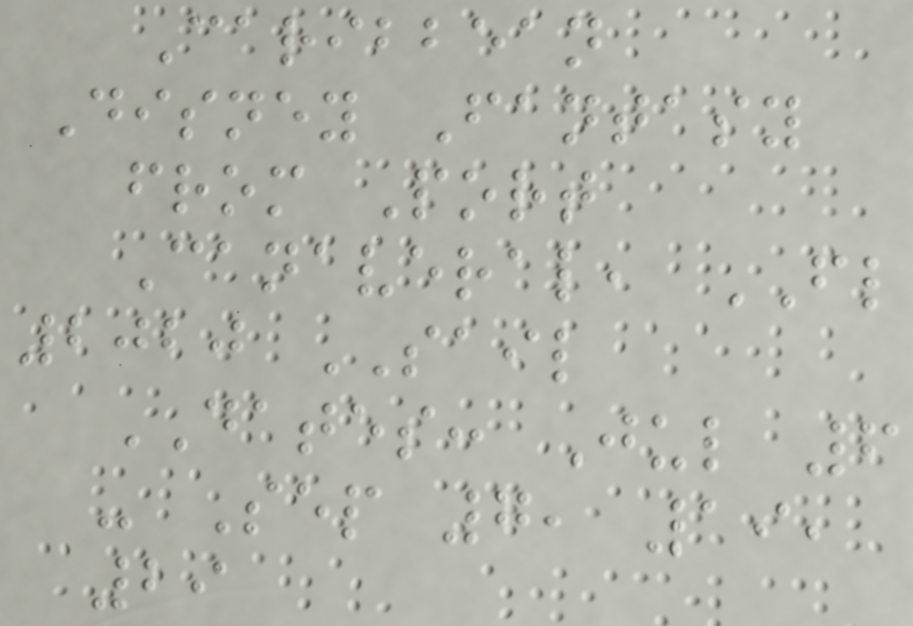Caribbean
Disney Fantasy
from Port
Canaveral, FL
2020 SAIL
DATES: Jul 6
- Sep 7, 19,
29
